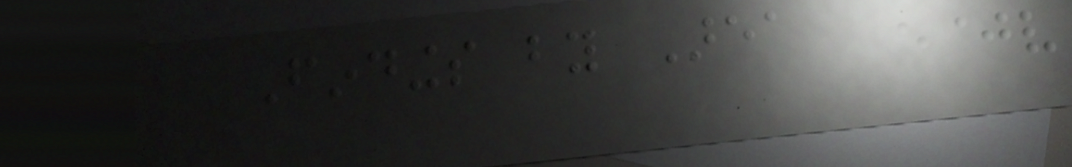Findings by Area
